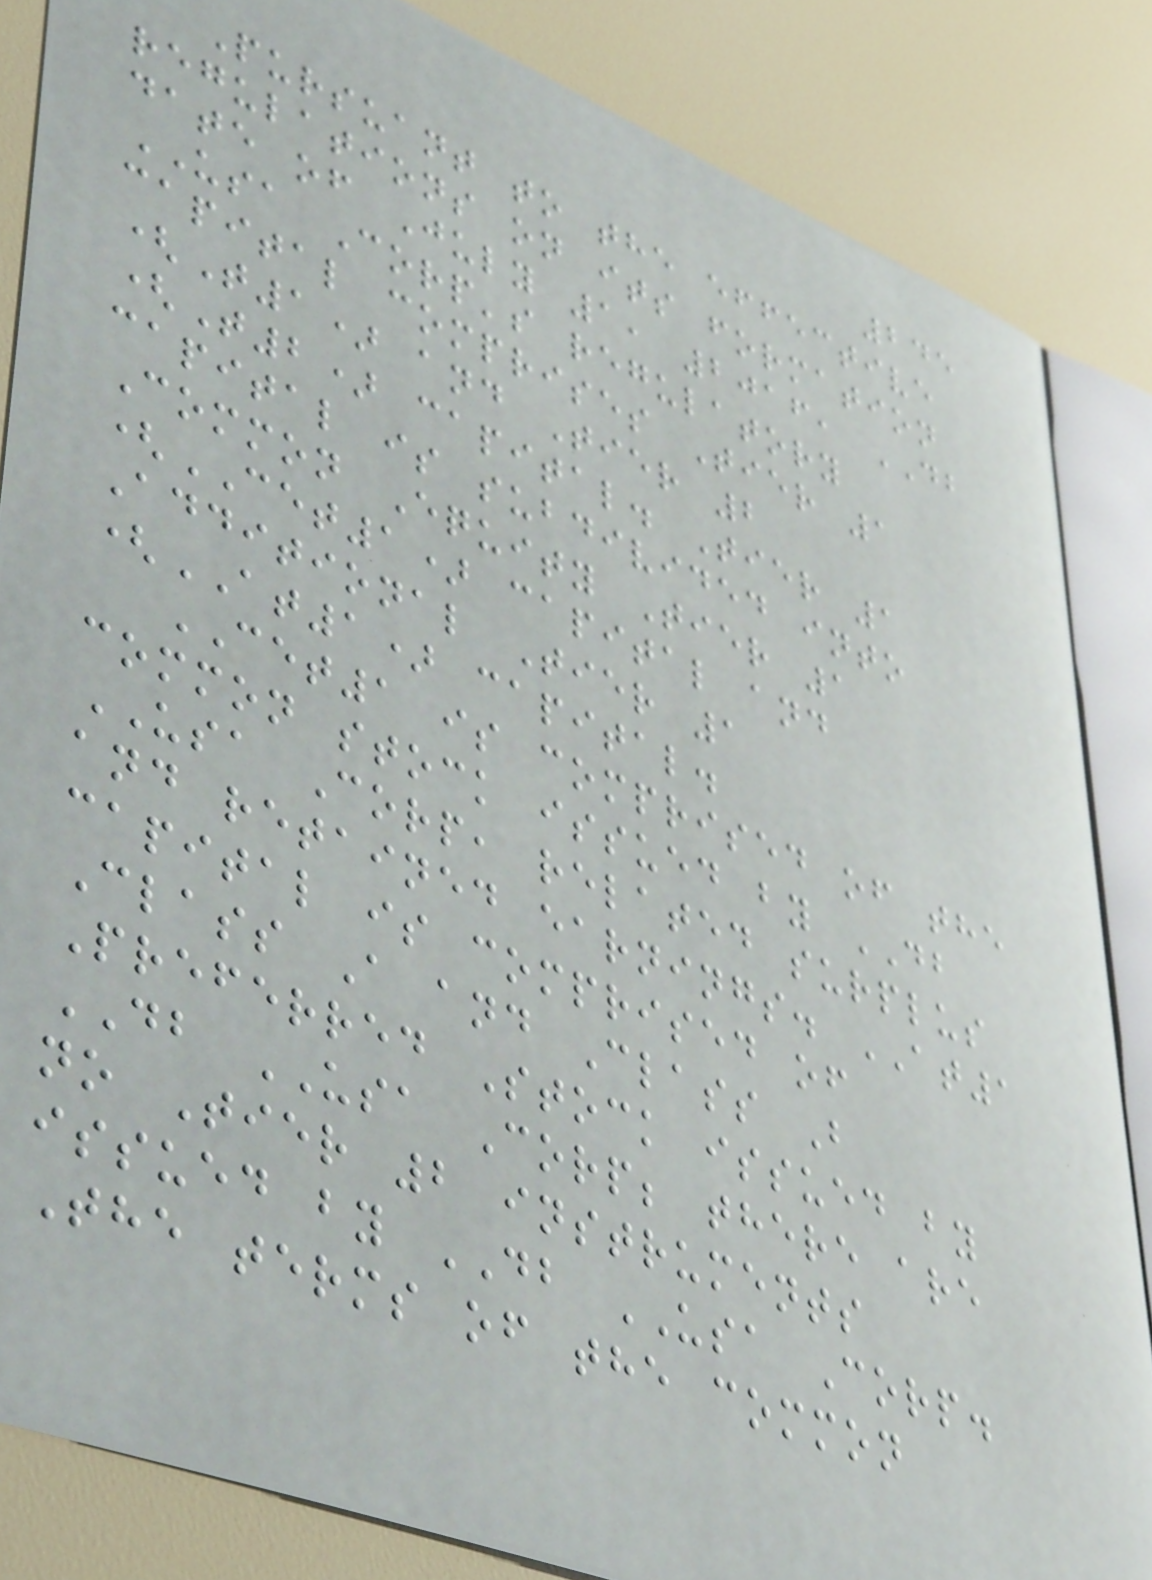245
Pursuant to the effective
regulations on its formation
date of July 1, 2016, DB
USA Corp's regulatory
capital comprises Tier 1
(T1) and Tier 2
(T2) capital. Tier 1
capital is subdivided into
Common Equity Tier 1
(CET1) capital and
Additional Tier 1
(AT1) capital.
CET1 is comprised of the
common stock issued by DB
USA Corp, related surplus
and retained earnings. AT1
capital is comprised of
Class A and Class B
Preferred Stock issued by
DB USA Corp; there are
no Tier 2 instruments
issued by DB USA Corp.
The terms of the common
